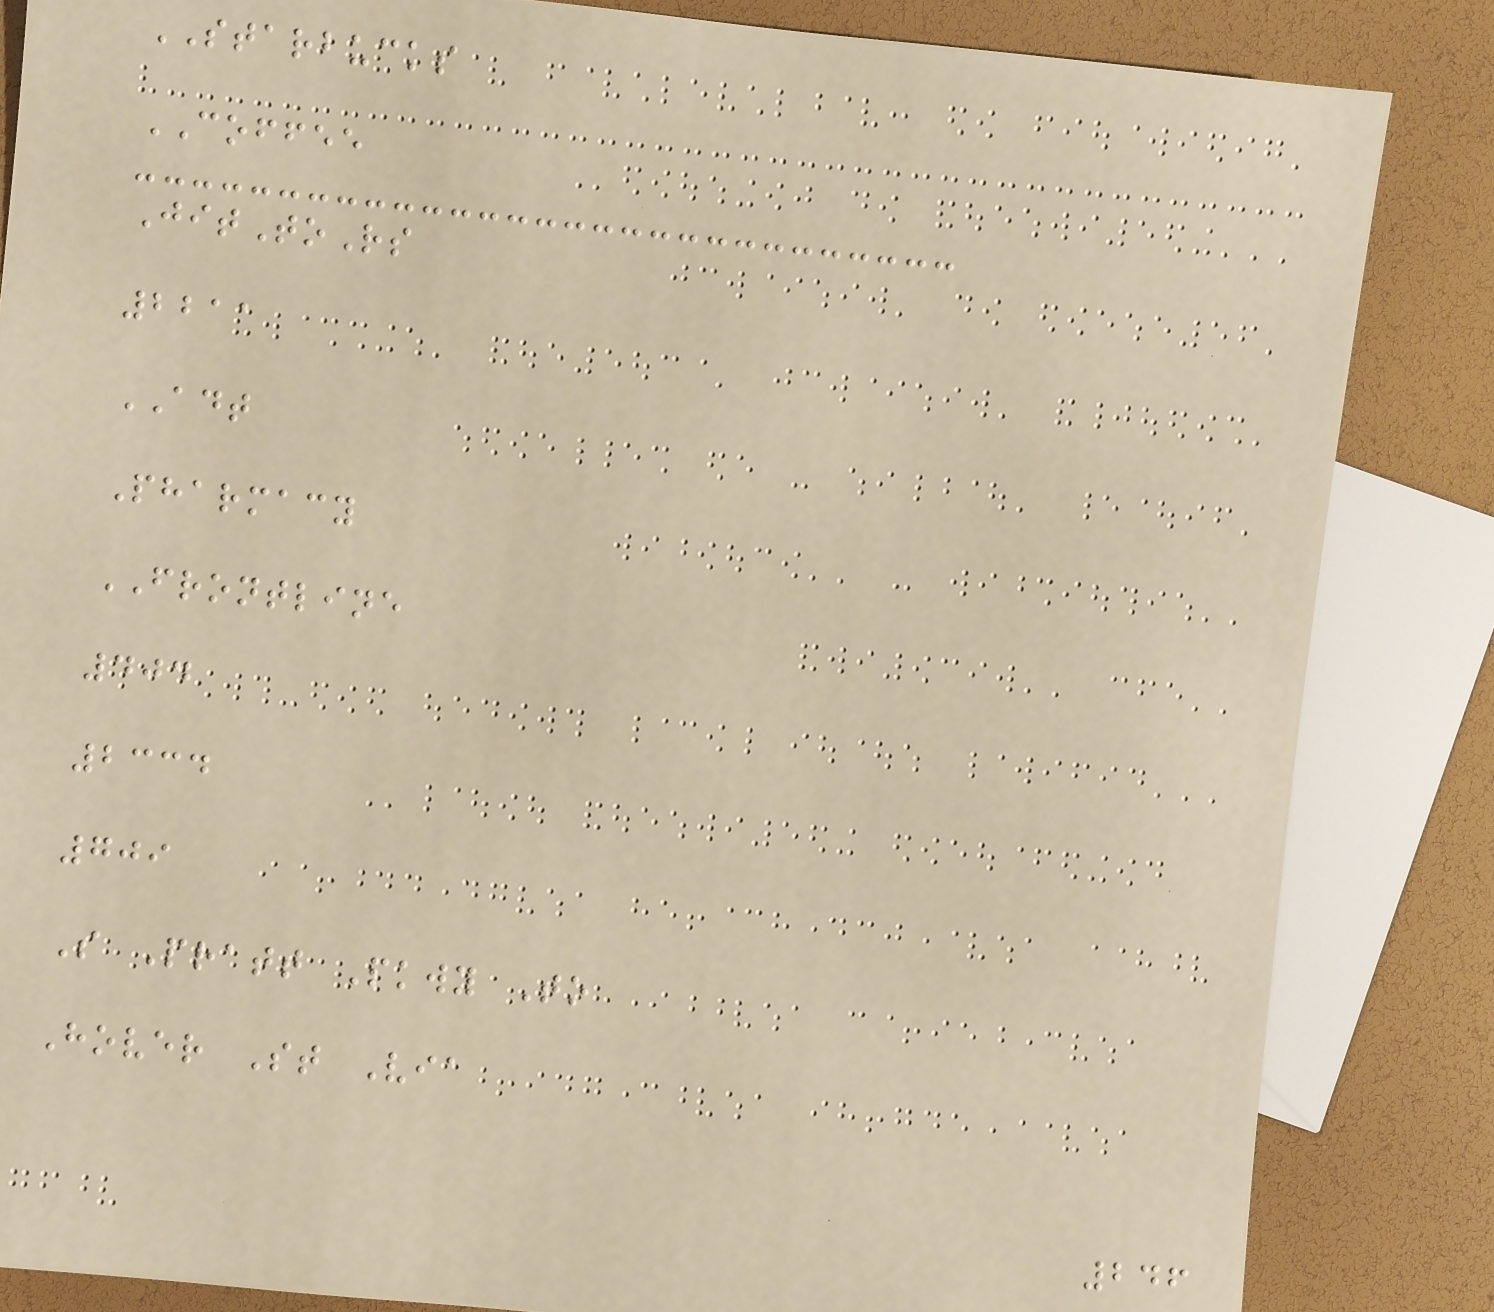STARBUCKS
COFFEE
JitToRs
2211
ADT
Pharmacy
FRONTLINE
404
2334
709
S Pratt Pkwy To
Hover St Via
246
